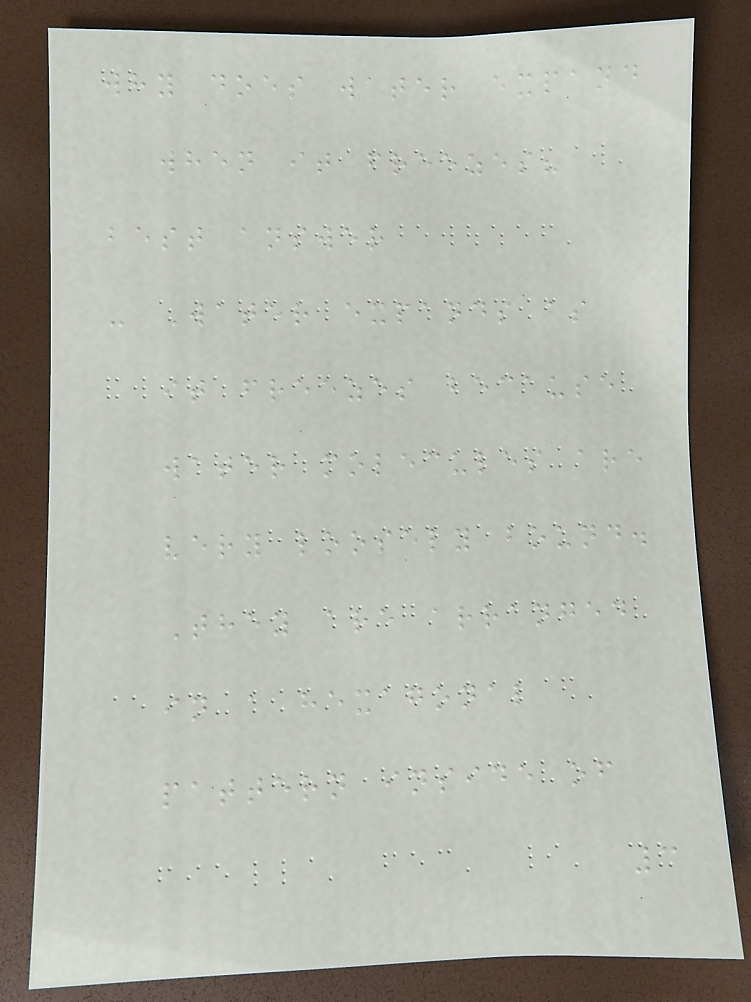why does water expand
when it freezes?
best answer
- Water expands as
it freezes because
water molecules are
very loosely bound.
They are arranged
in a hexagonal
pattern inside of
3
